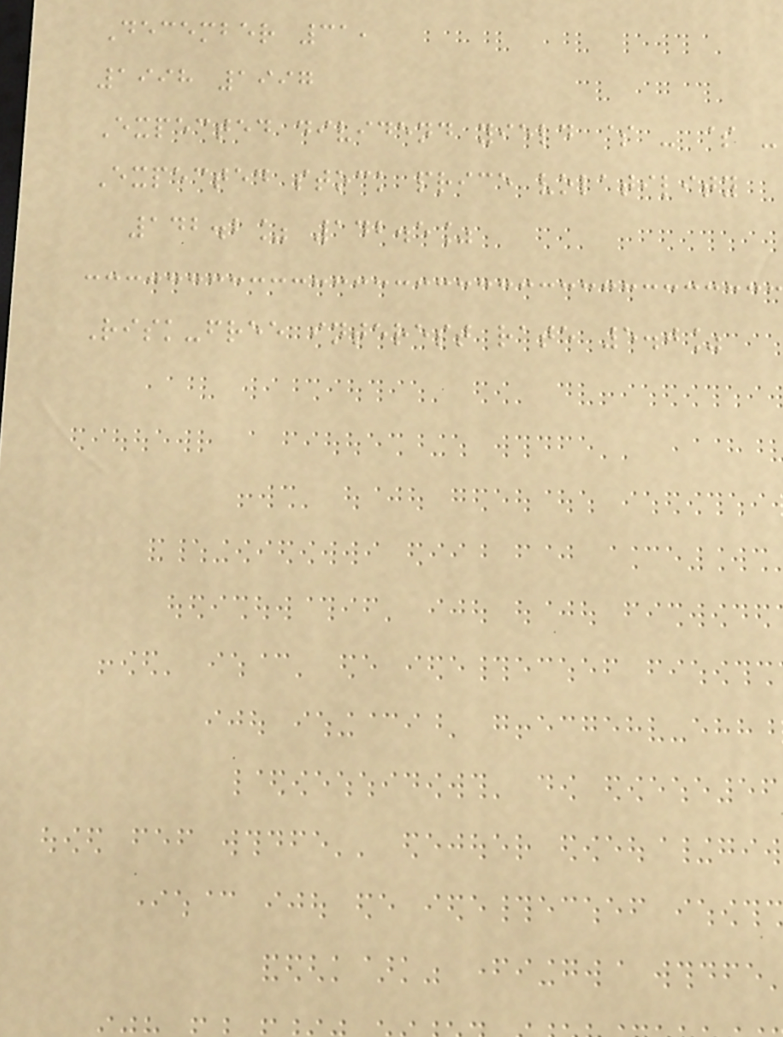December 31,
1998 1997
Expected dividend yield $ - $ -
Expected stock price volatility
142.2% 142.5%
Risk-free interest rate 5.0%
